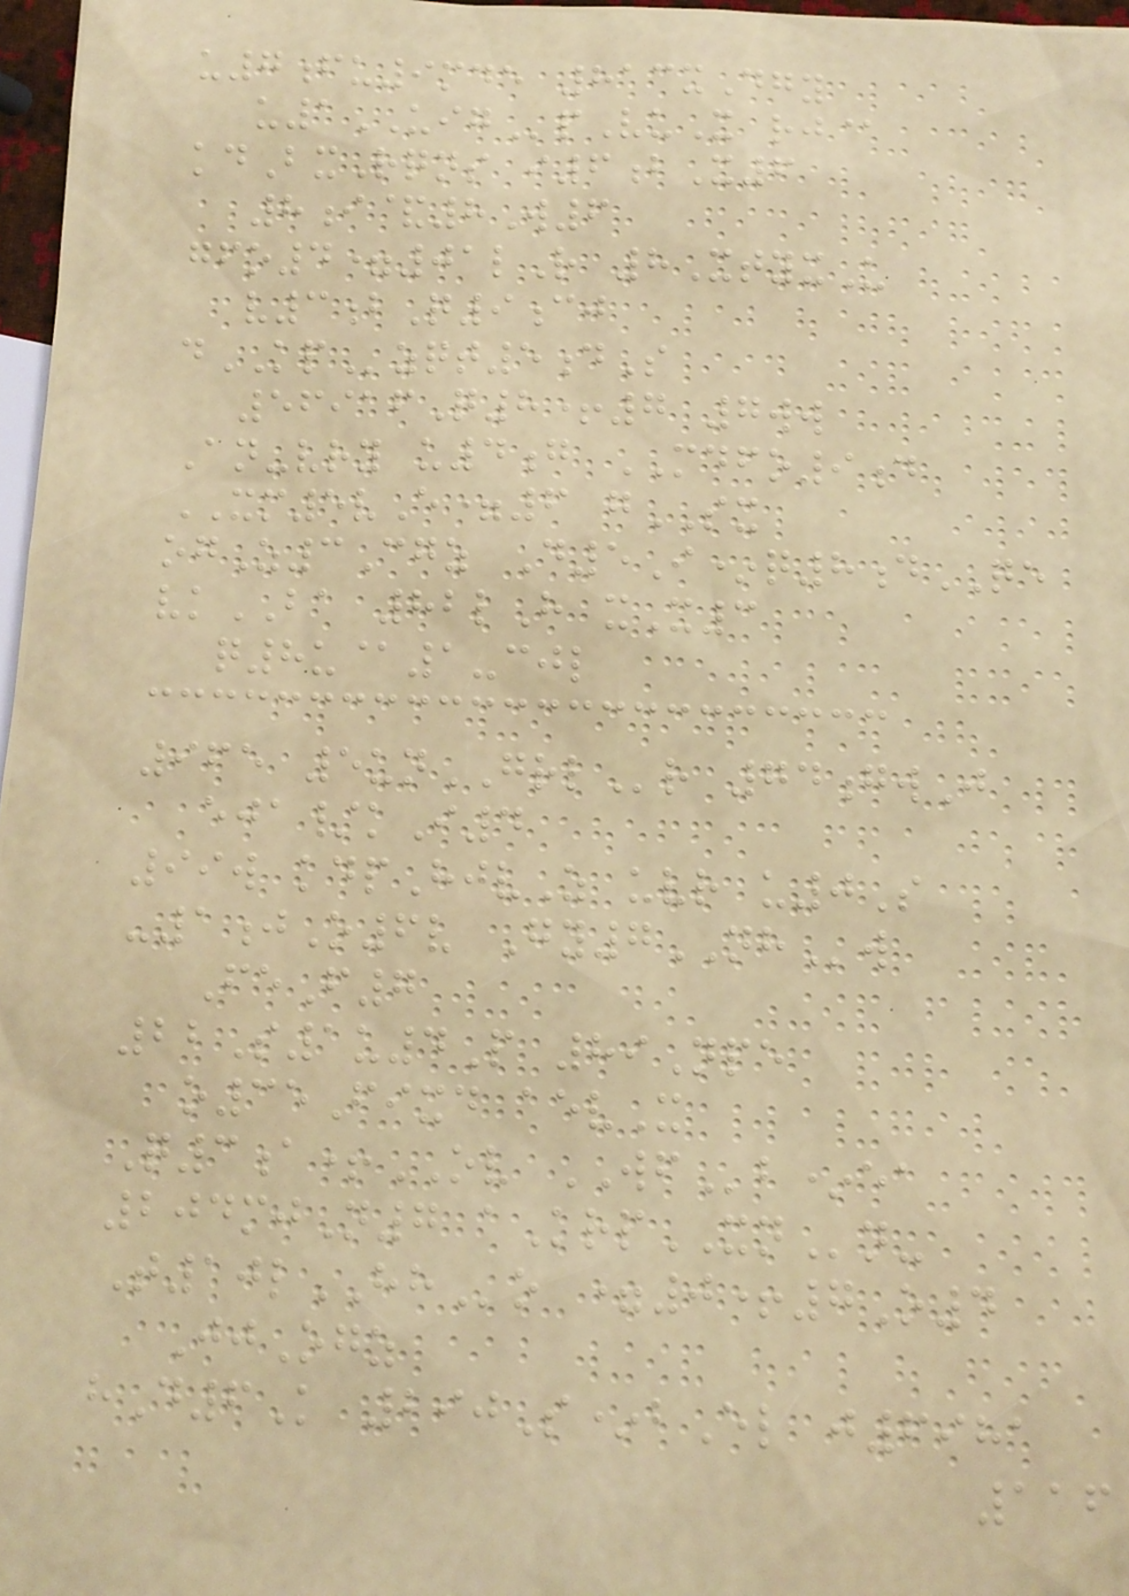u7fu9mde 813xDgy
u1UIGpVuX rj@
kdBxRqns i6bX6
8i&8W6
gfo4=01lR 8XtyxU
v3bQ9cj
dKPzqt5dS
56916Q8+7 7ww
An-vry u4g MDFO9d
XM5vE=6 gSX
ogZ3Cgz D5I*q8dQE
vkBA 82lH xX3
q8u@1-cjl
965 5unGRLr 74gwJ
eja/kI4
99w kdpHjvZ uvr u0S
-1jO6v Gy7NHw
FeF7
22S1u4P 89Npe
o35Fixd aevX
Q3a+OV WFb*ea
204mjN7 aKrpXNn-
T10lHHo =0+7O4
JjOgz
hD6K 290S*bEl j6981
116
